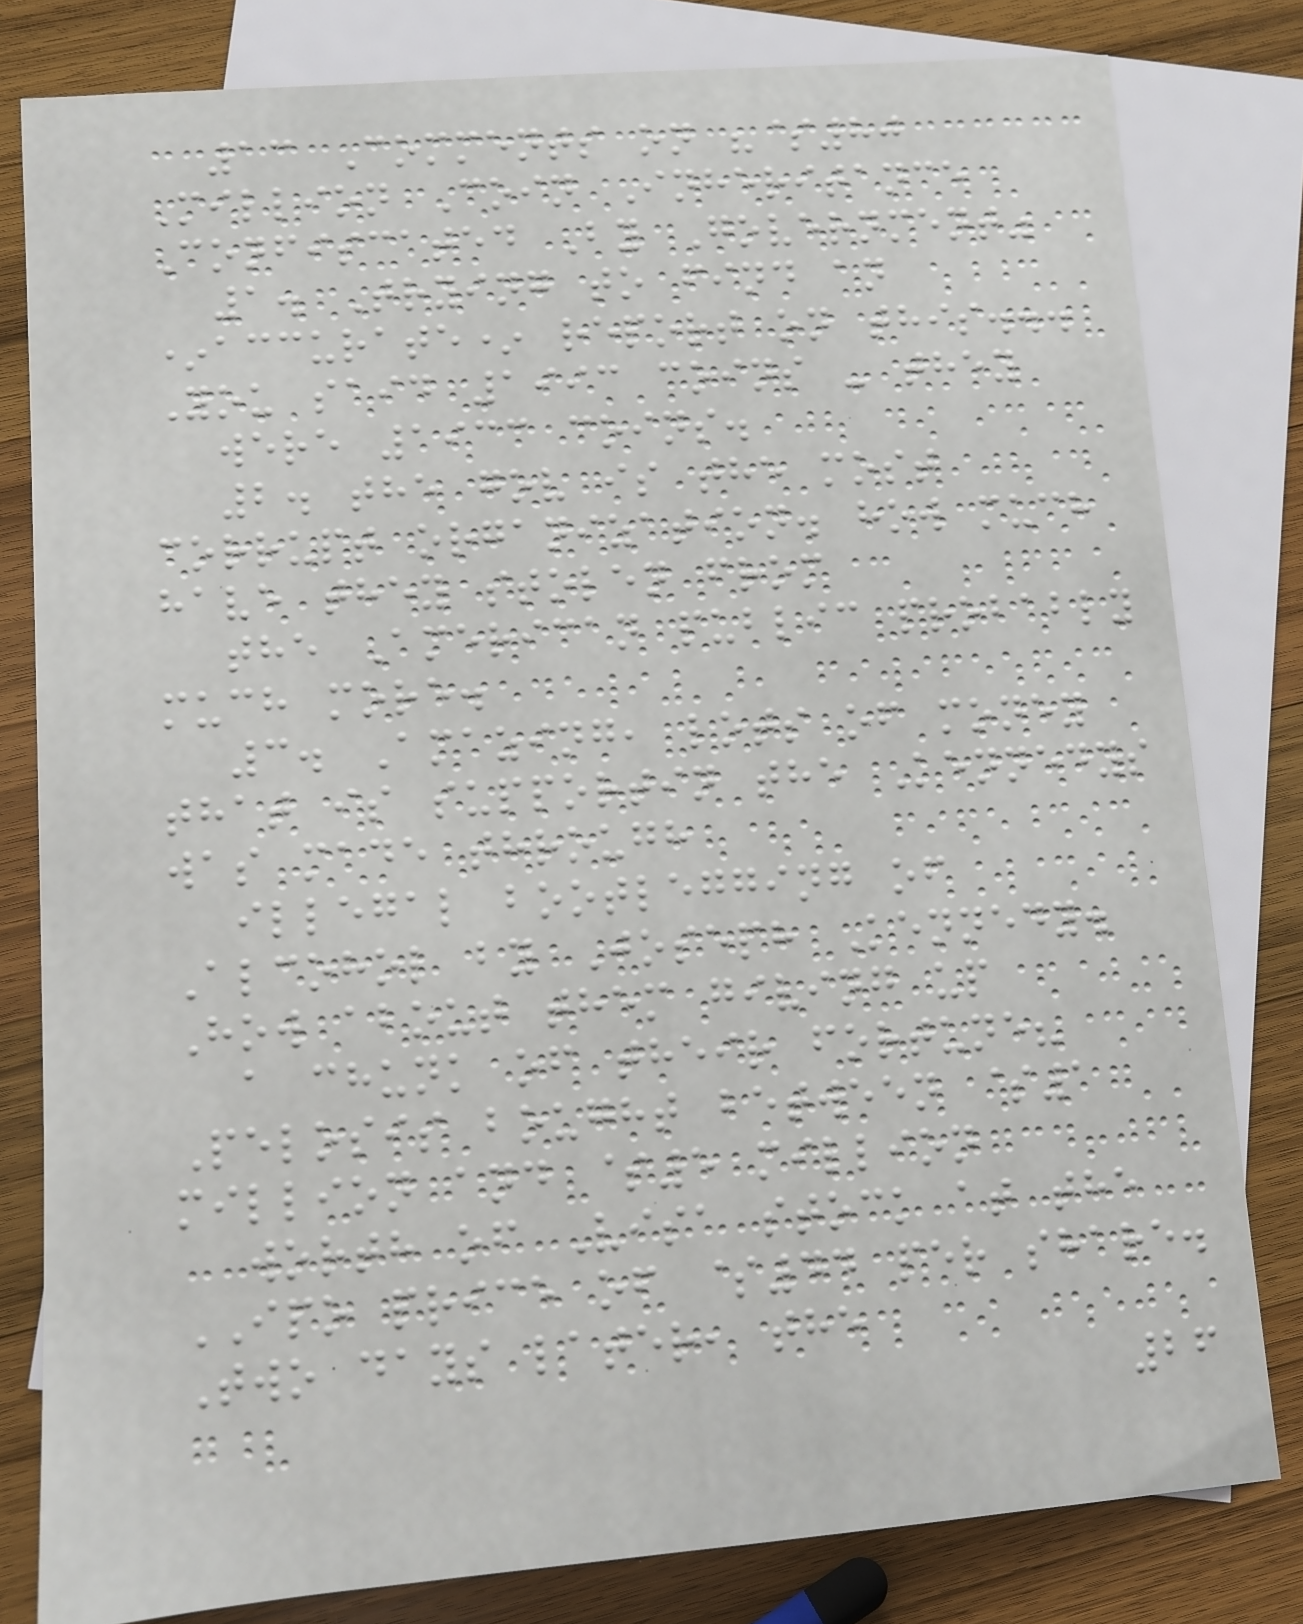13 Comments on "$80
Million Coin Inheritance
Confiscated By Government"
1. Trying to find an
*accurate* report on this...
You said 1993 coins - they
were 1933 coins.
2. the gov is the most
corrupt organization. how much
have they stolen from
the American public probably
much more.
3. Amazing, lots of money
that is supportin the Kennedys
was made through
illegal bootlegging of
Alcohol by Joseph Kennedy.
How about them giving up
a chunk of their fortune?
Pelosis bought between $1
million and $5 million
worth of Visa stock at the
IPO price of $44 per share.
Two days later, the
26
